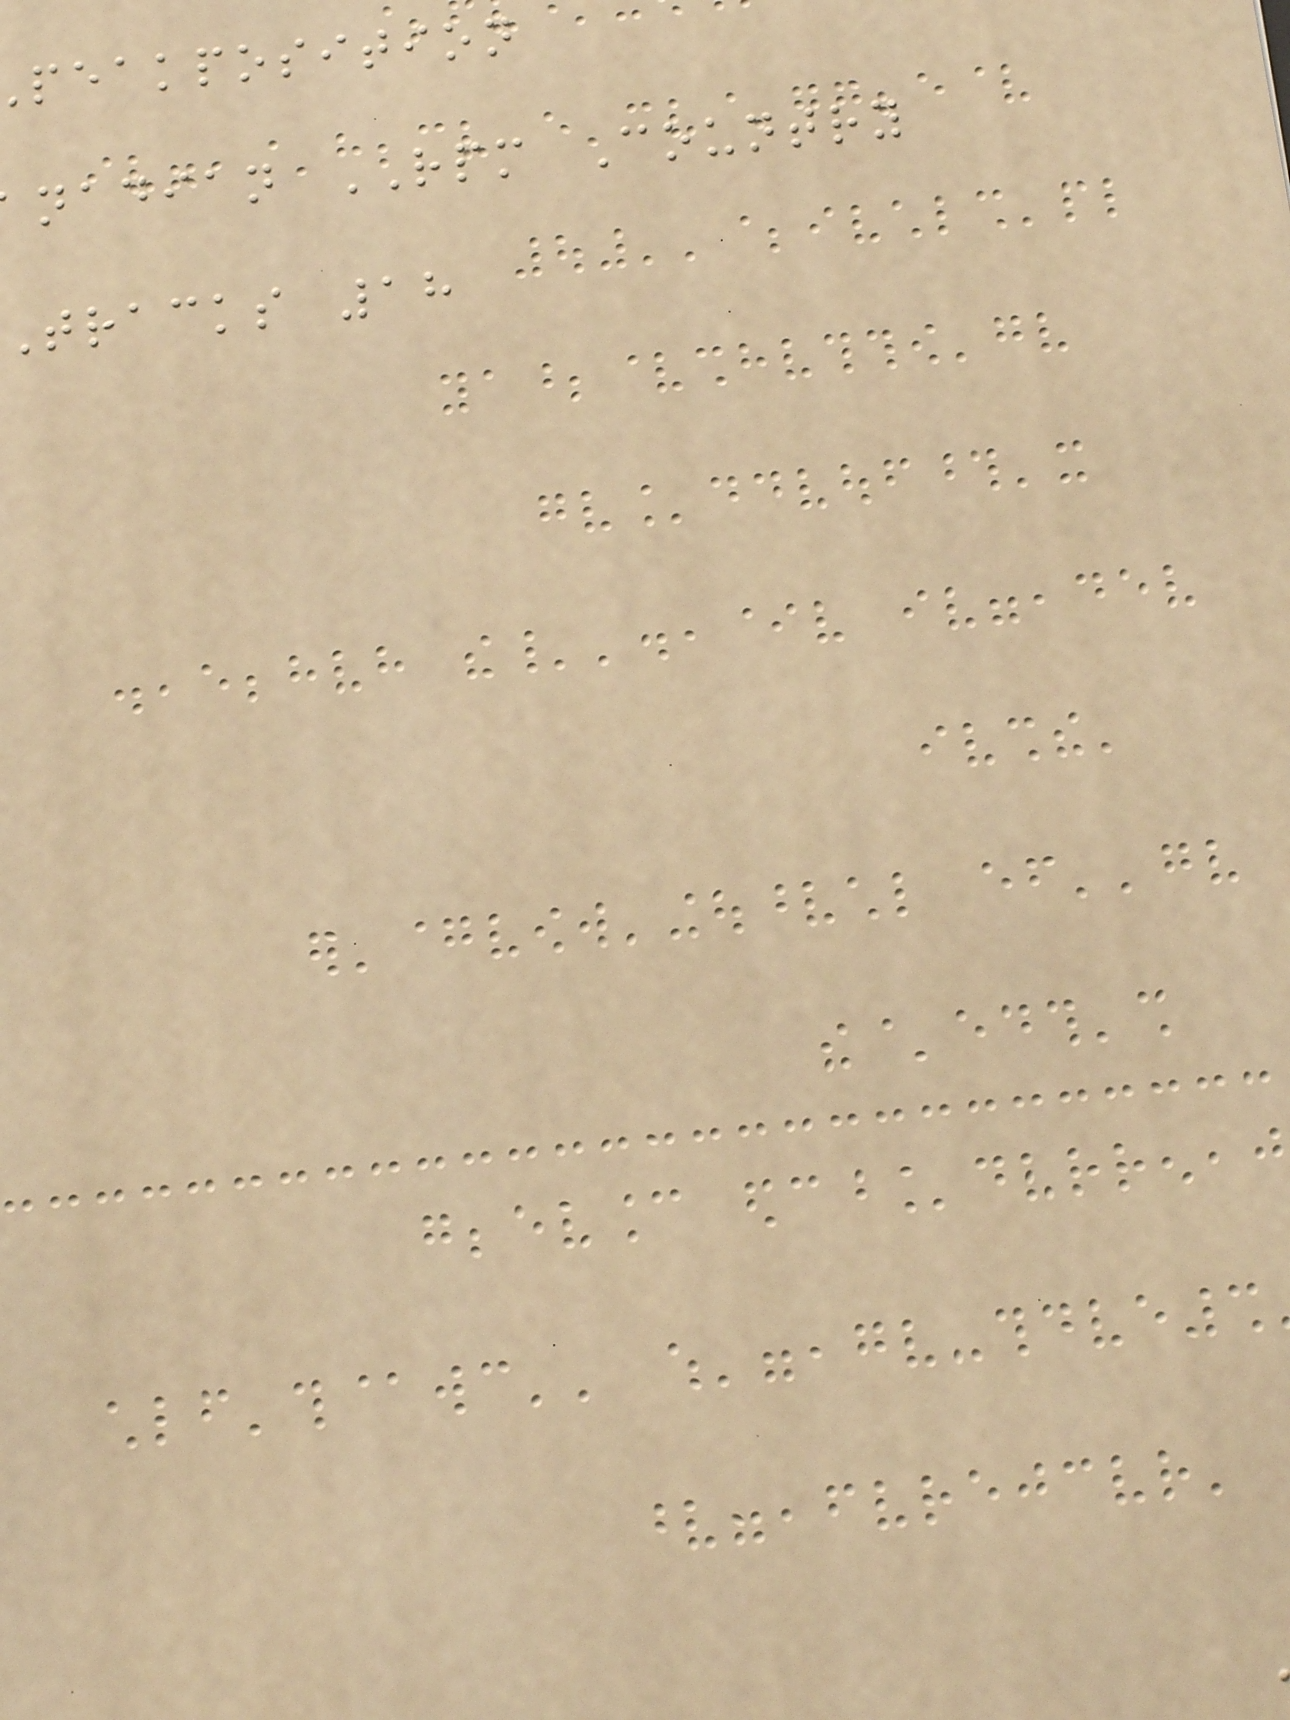peakposition
nadian RPM Country
Tracks 18
